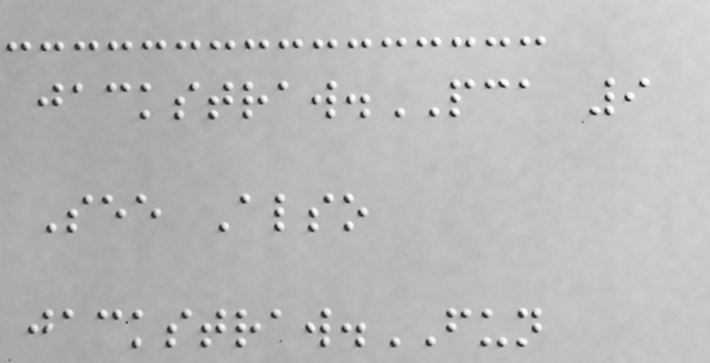jackstraw.PCA 9
See Also
jackstraw.FUN
